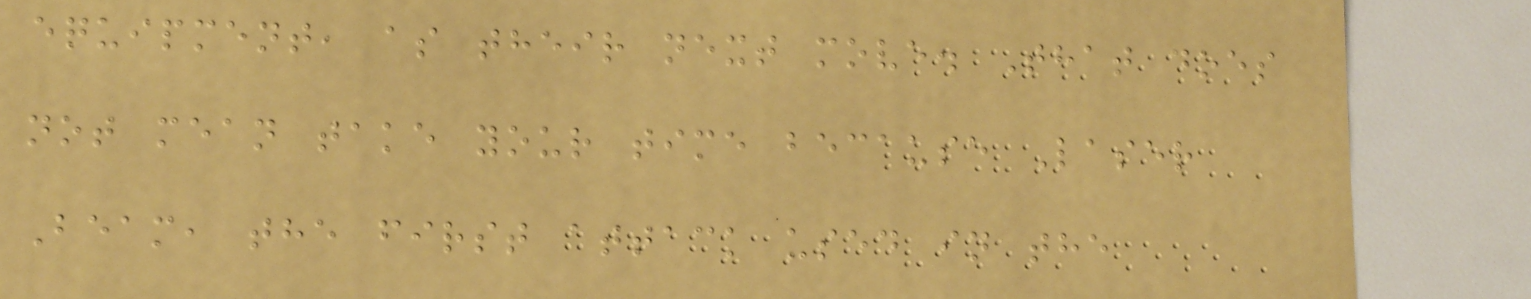equipment, as their next move. That does
not mean take your time because Laser
Beam, the first attack used in the
